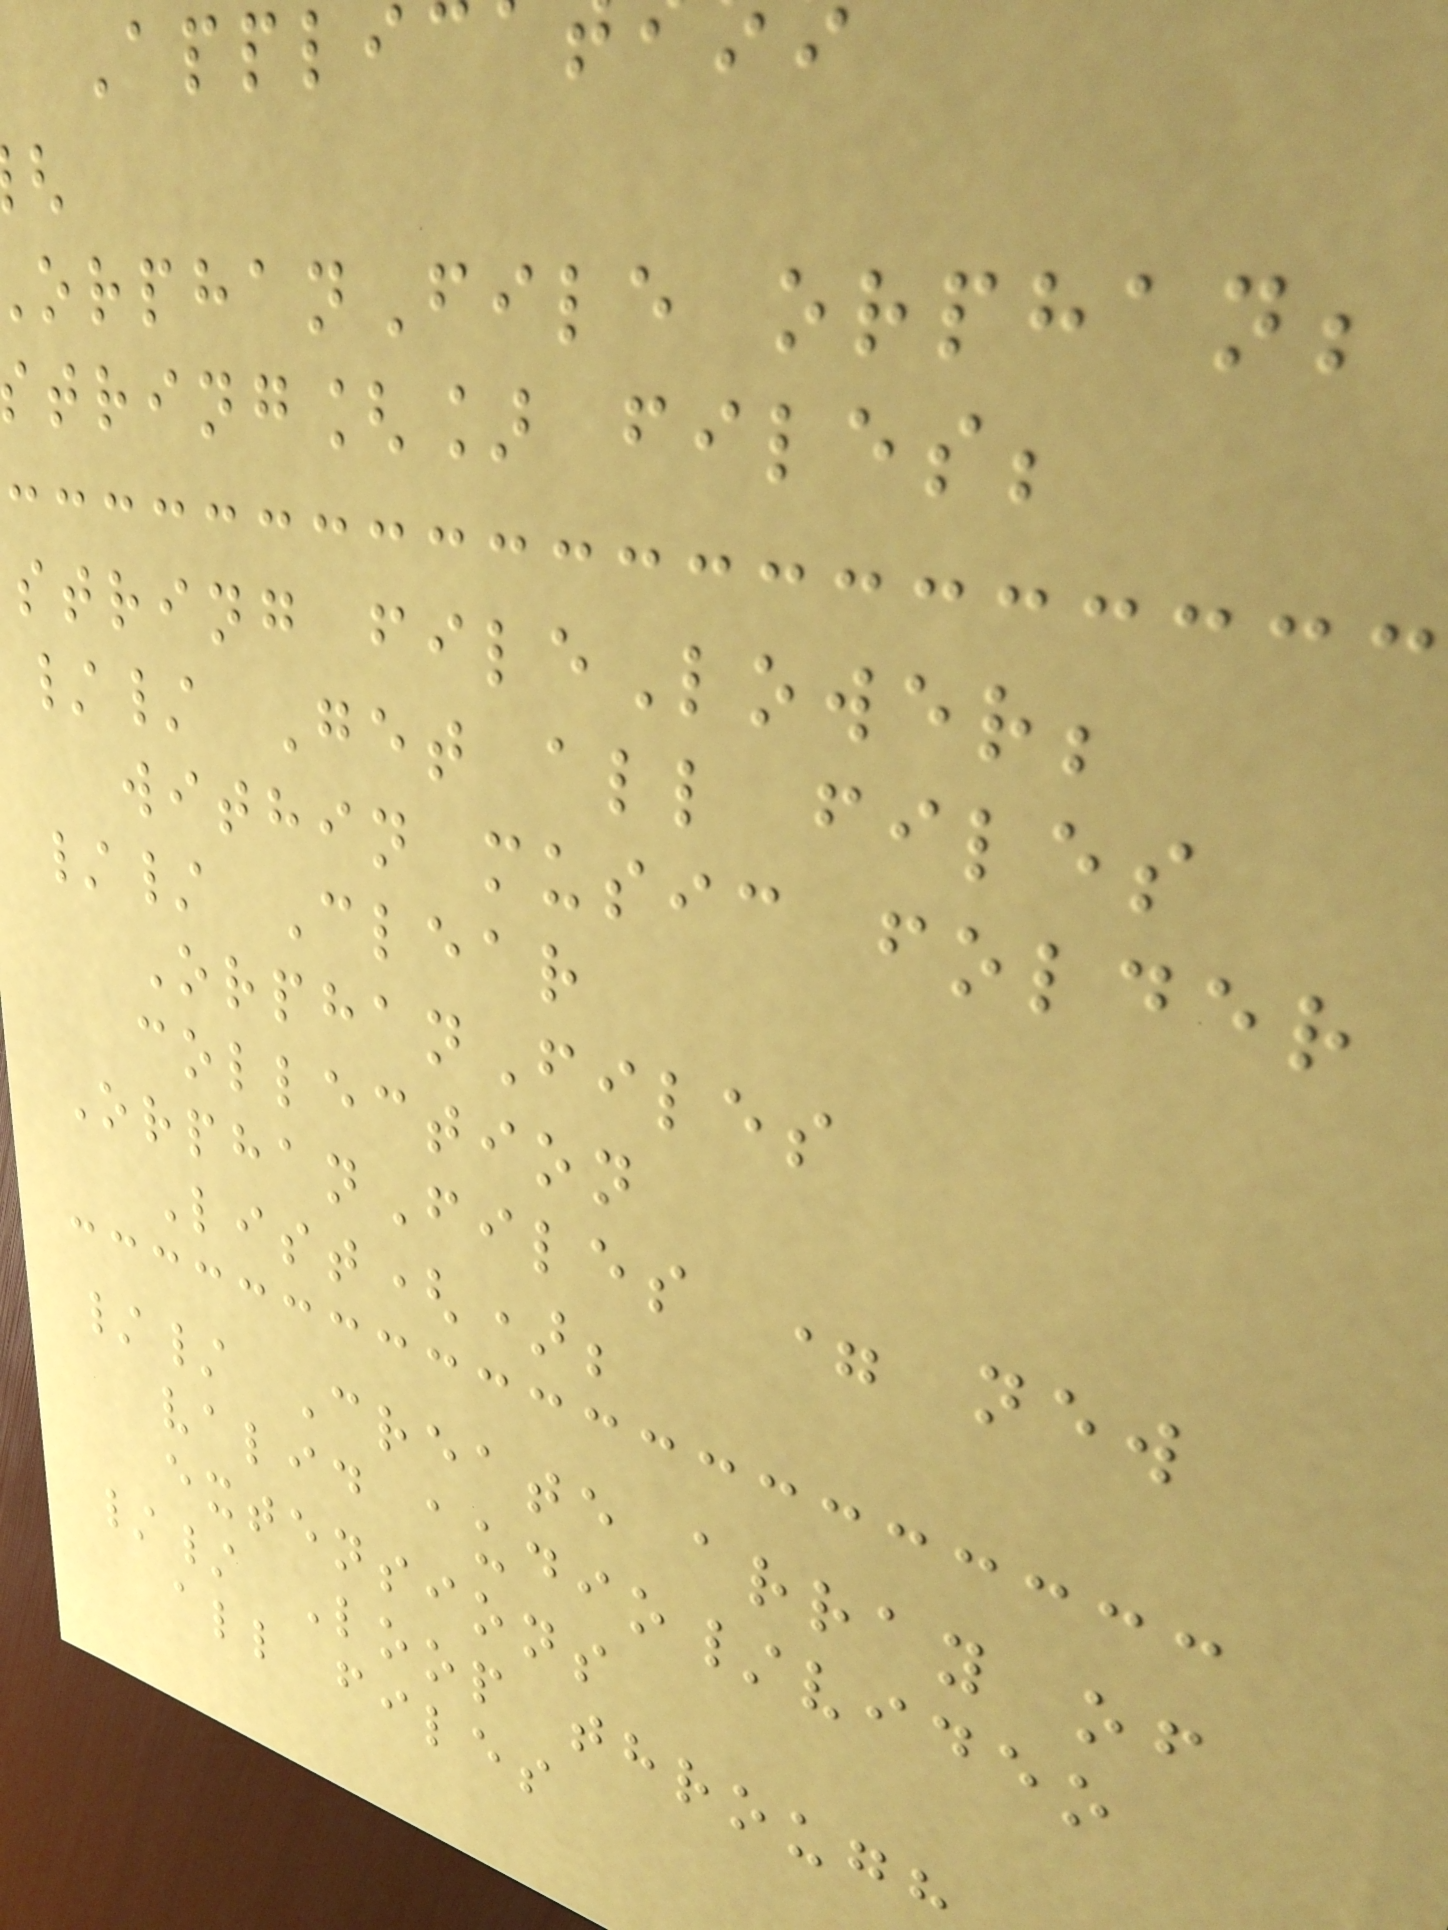Applic
rphanFile orphan;
tring[] files;
string fileLower;
// Get all files
within music folder
// Clear
OrphanFiles
collection
OrphanFiles = new
List();
// Create array of
valid audio/video
extensions
// Loop through
all files
